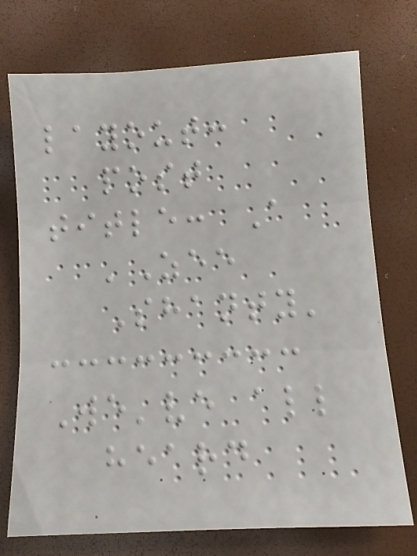layout:
post
title: A
'Zee
Shanty'
We've all
heard
